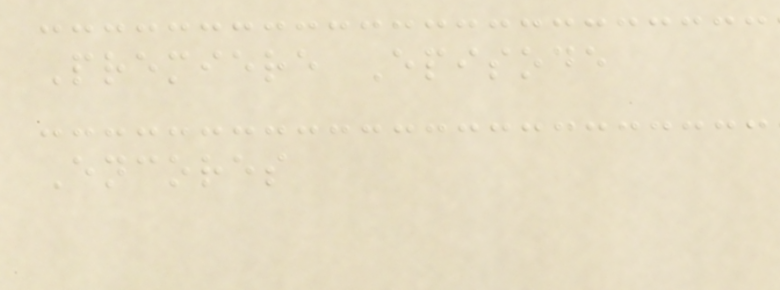Premiere Episode
Encores
